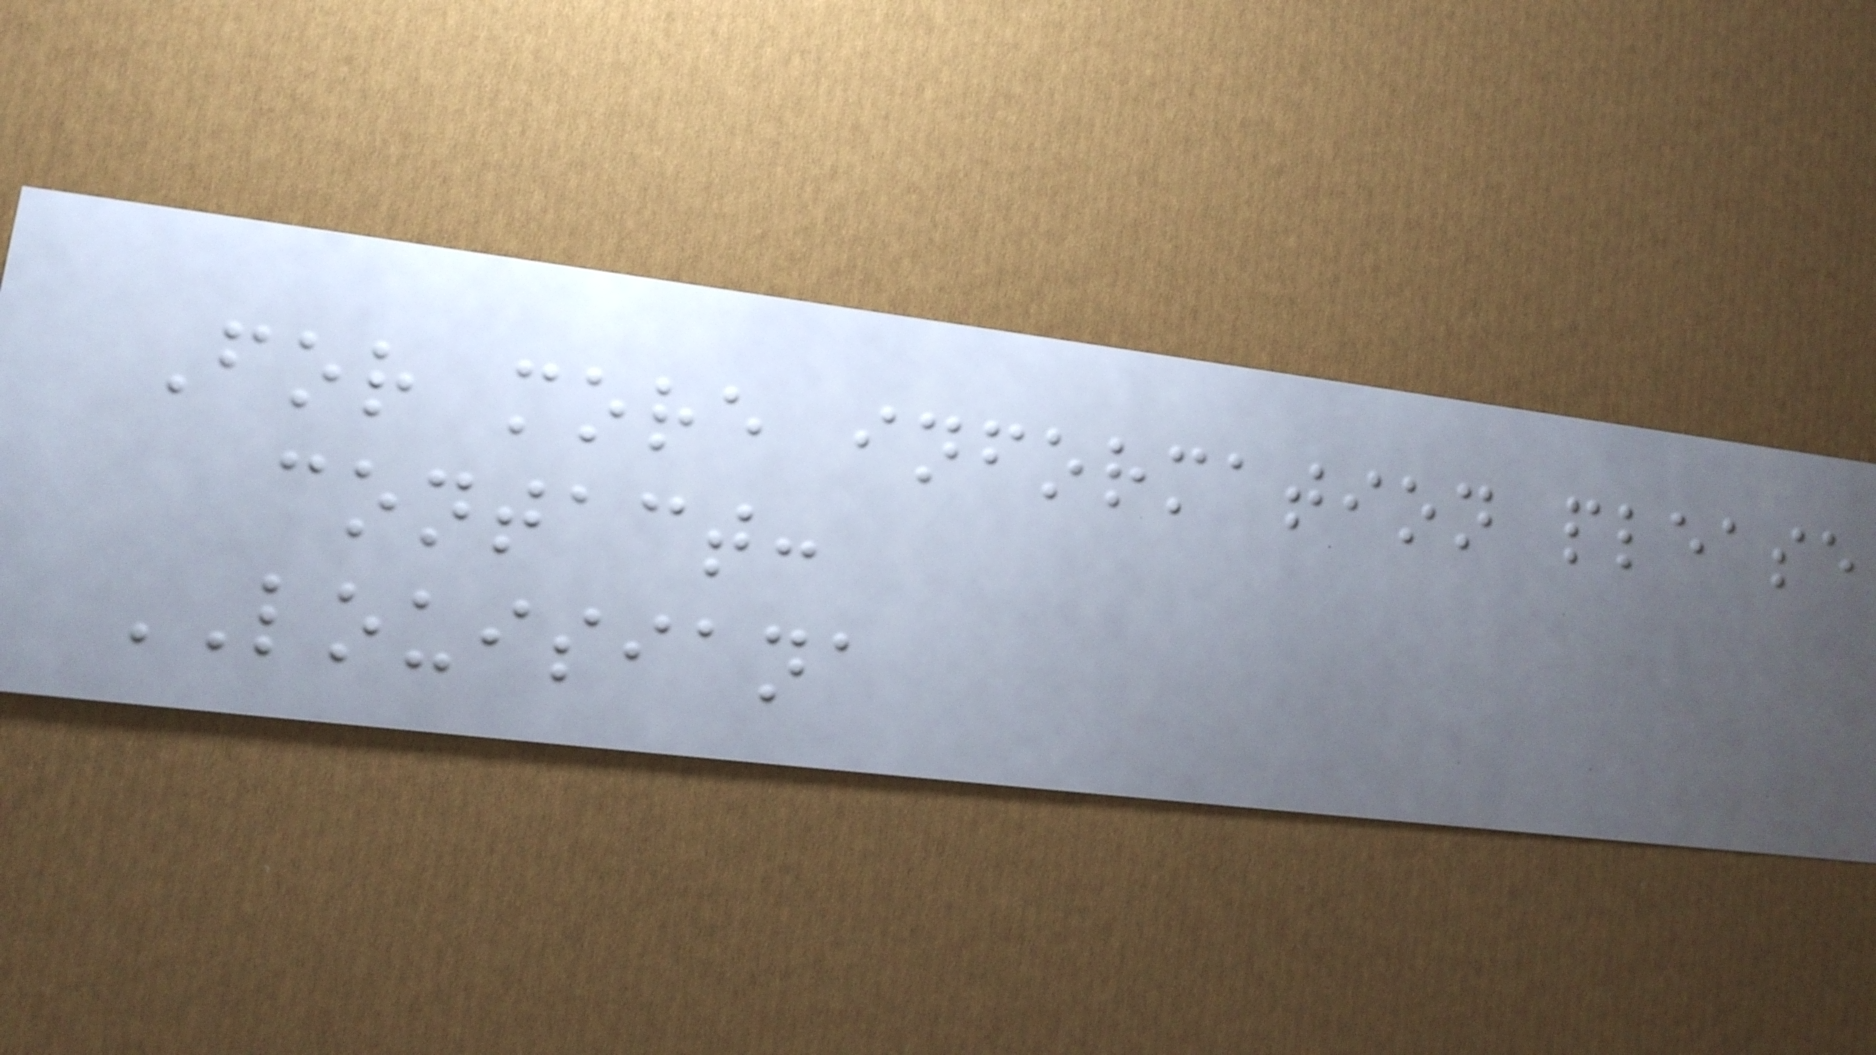For more information please
contact:
LOUISIANA
